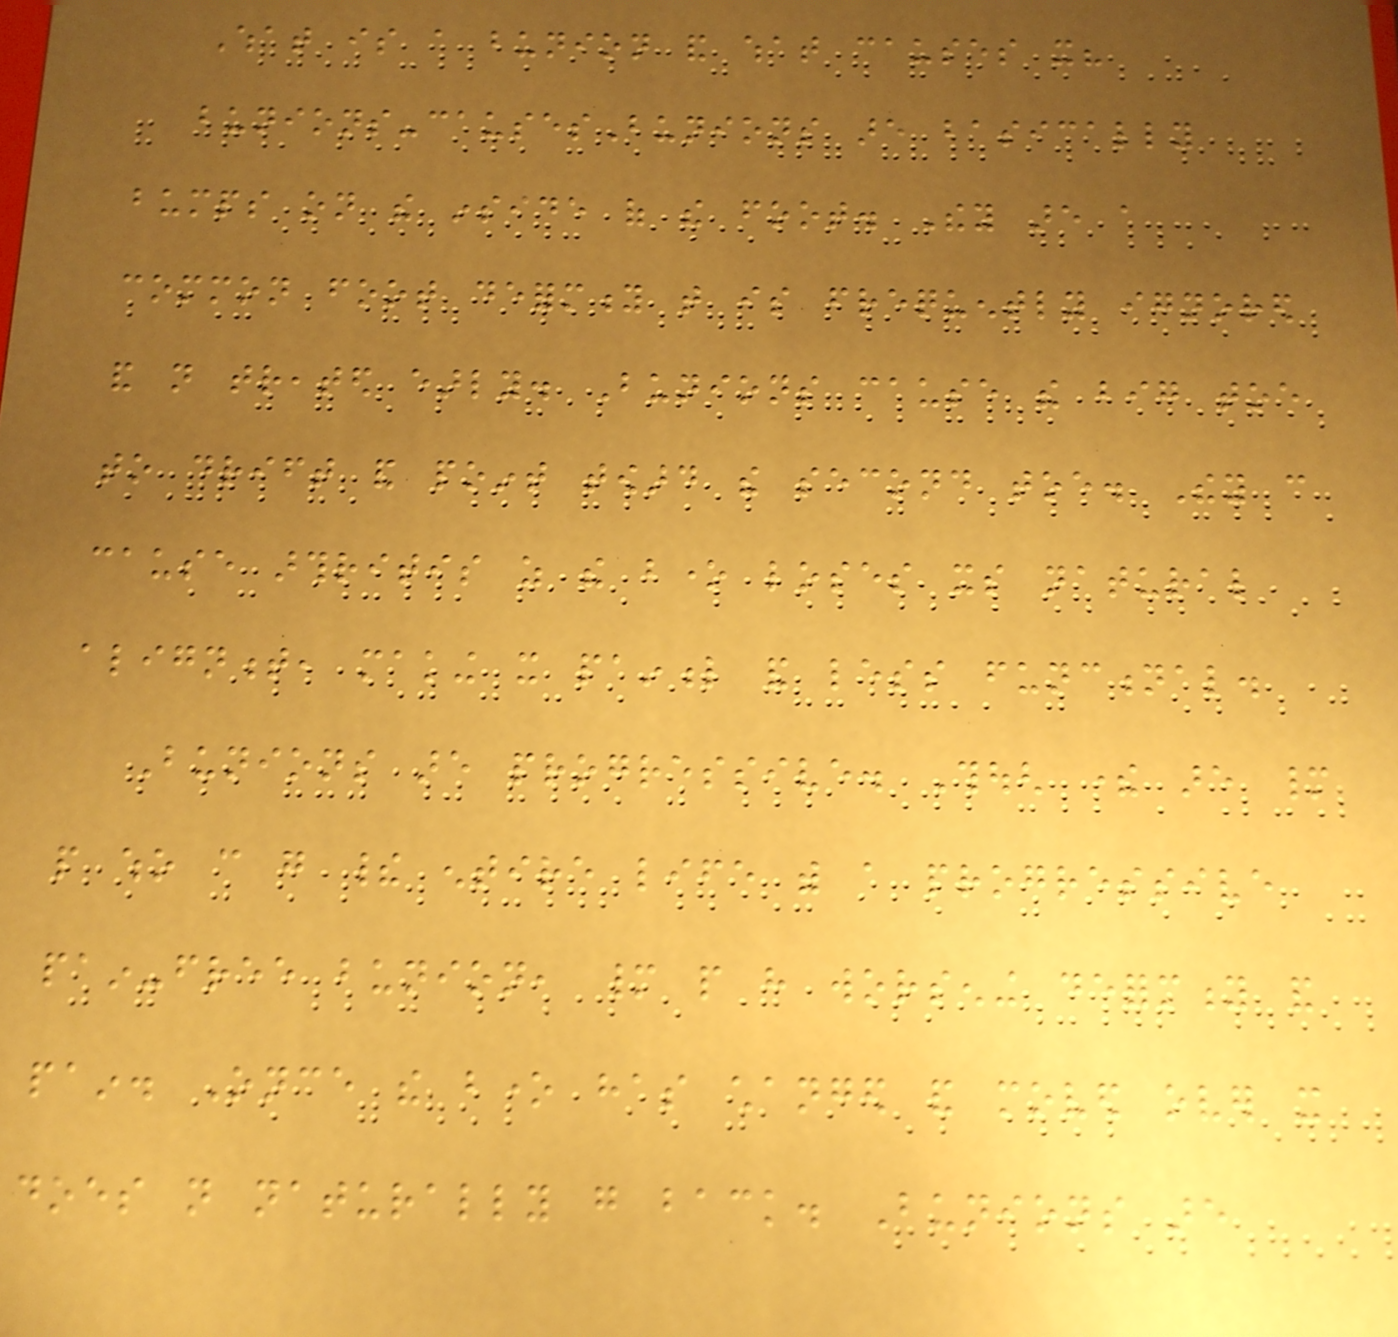What is a bunion and what causes it?
bunions-causesBunions are basically
bumps on the inside of the foot. They are a
common foot deformity that is frequently ignored
and not treated early. Bunions cause the big toe
to drift and point toward the second toe. They can
cause arthritis as the bone loses its natural
alignment, making it painful and less functional.
Bunions are progressive. Though there are many
people who can go their entire life with a progressive
pain-free bunion, many people have worsening deformity and
pain. Once the bone has changed and moved over it
does not naturally go back. Bunions are
